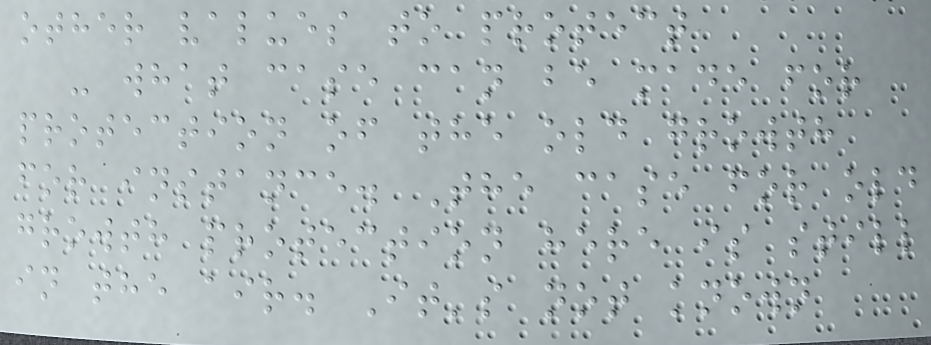other values to protect
- what case can be made for
protection of the old growth
for instance. The case for old
growth protection here is still
in the air. It's not known
